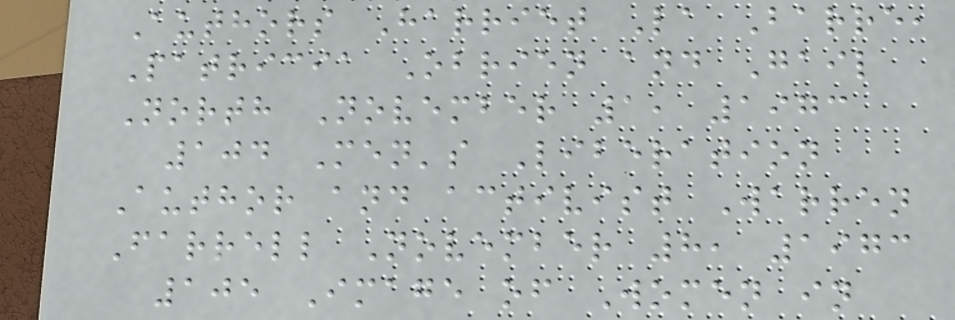Authors Harriet La Barre,
Patricia Obrien and Gail
North November 1, 1973
104 Men's Liberation
Author and activist Warren
Farrell November 8, 1973
105 Image of Women in
